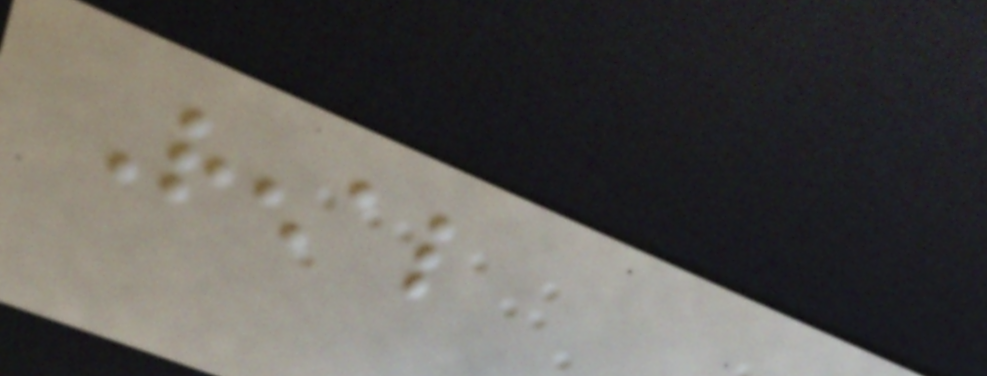Renal
